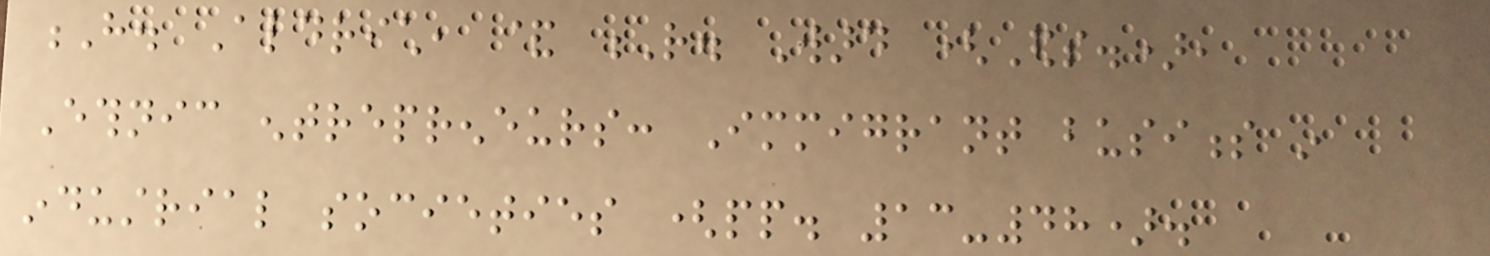H. Aldrich, & R. Ward (Eds.),
Ethnic entrepreneurs: Immigrant business in
industrial societies (pp. 13-48).
